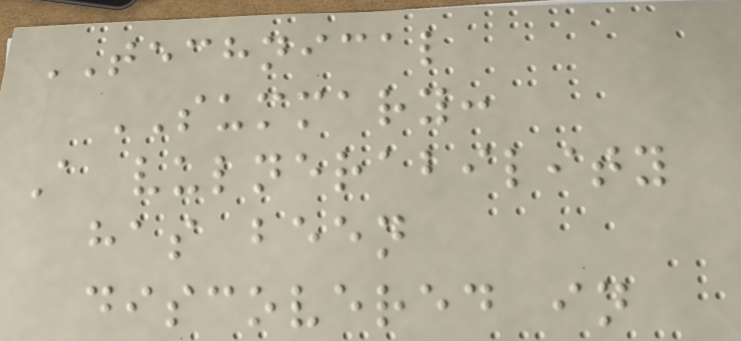TECHNICAL
SUMMARY:
A vulnerability
has been
discovered in
